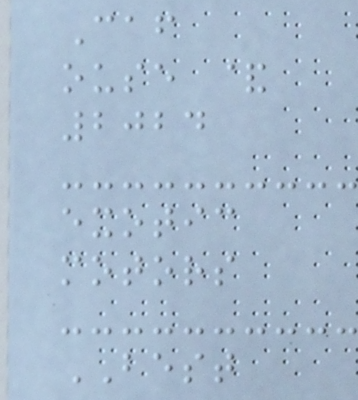Caf
ouse &
2024
exotic
motors
BEST
